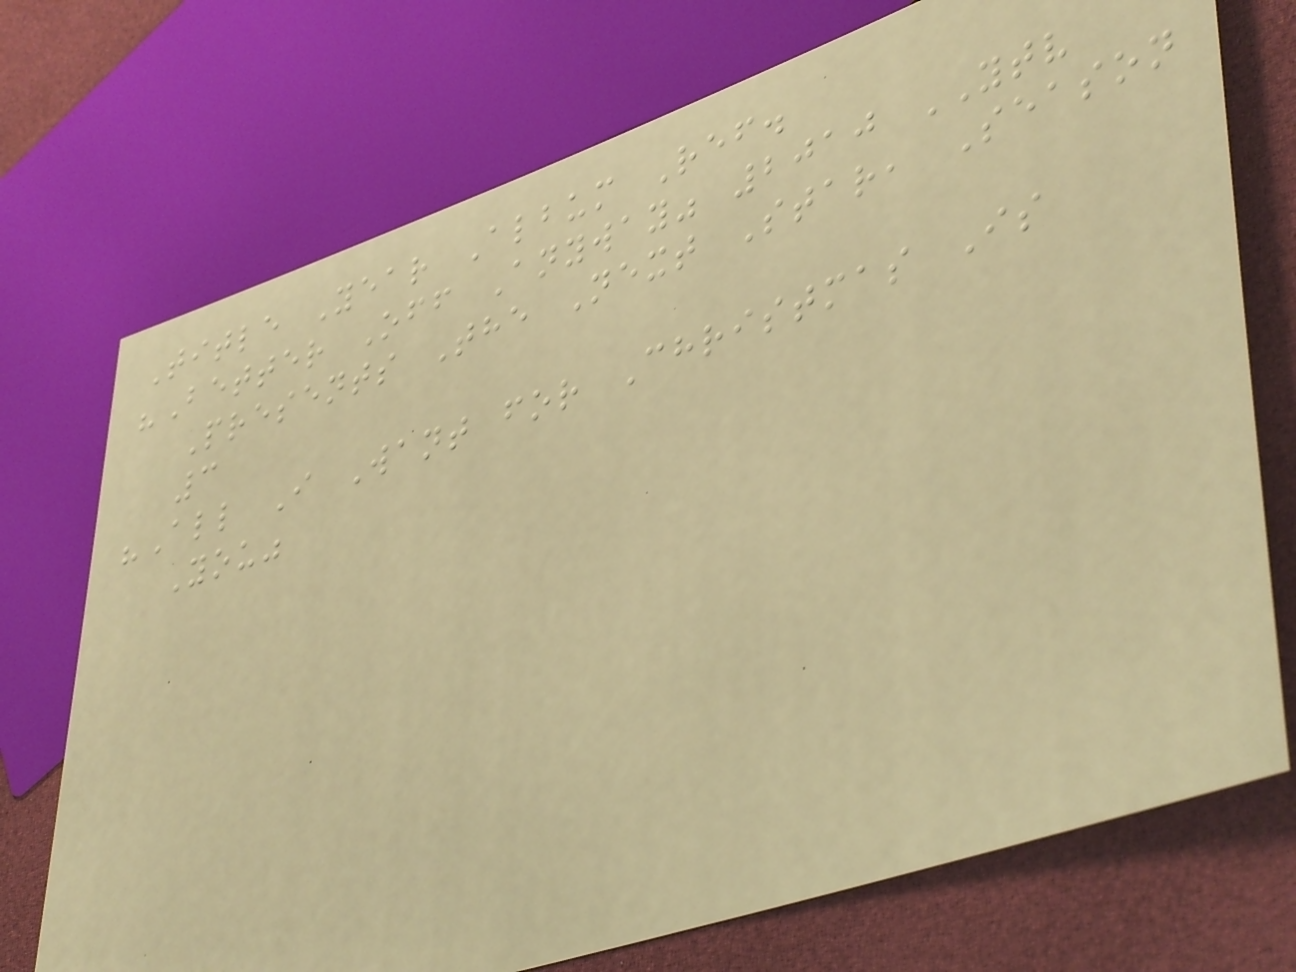Title Year Album Ref.
"Better Off Anyway" 2010 YTV
Presents The Next Star, Season
3
"All I Want for Christmas Is
You"
